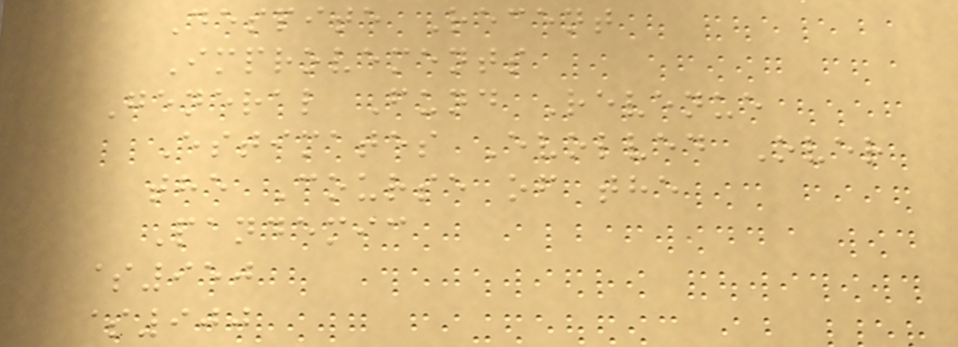Despite Recent
Improvements
General Fund Revenue
Estimates Evolved Over
the Course of the
Pandemic
$950
$900
